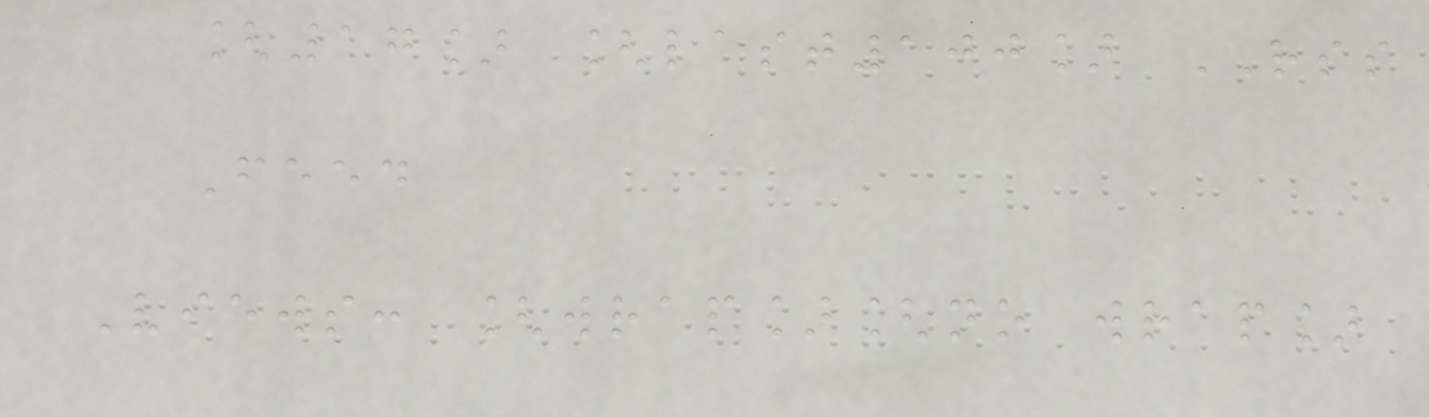[17] [last100] RSS
Feed
Views: [wrap][no wrap]
